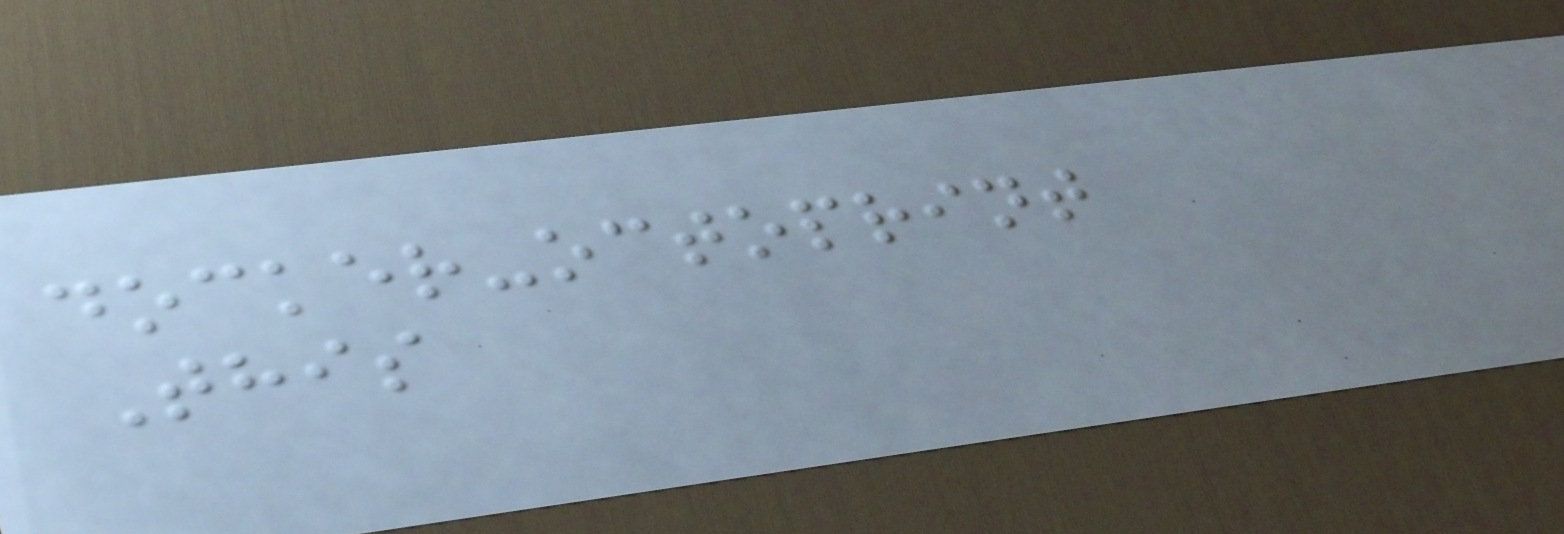docker-octoprint
This
